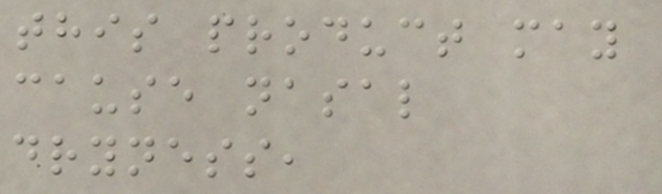this product may
cause nasal
dryness,
